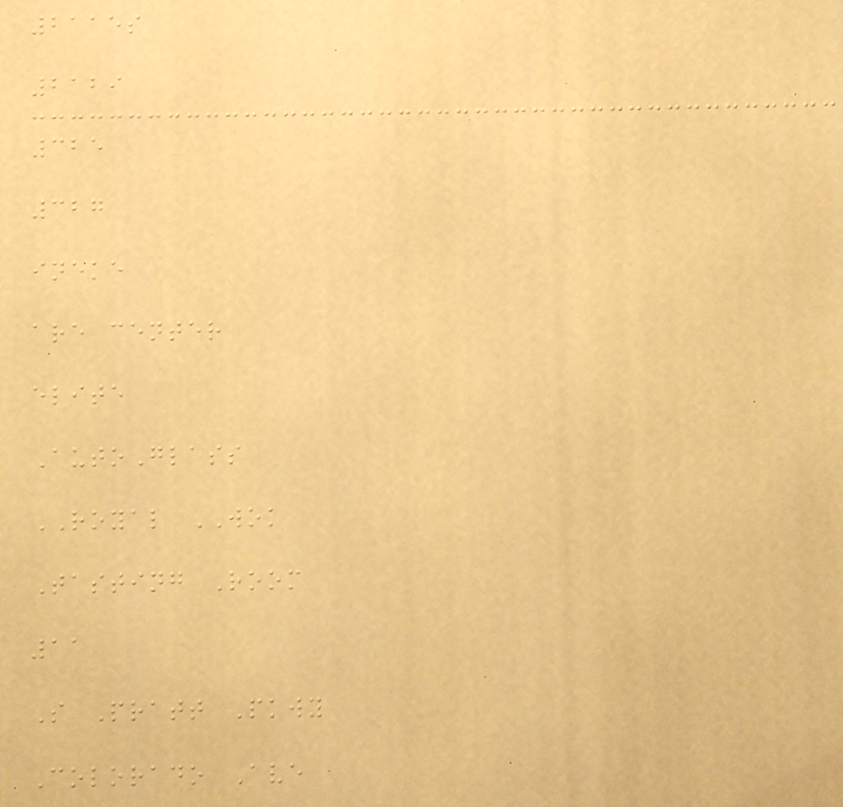2115s
2129
325
327
ineke
are center
elite
AutoGlass
ROYAL WOK
Tasting Room
11
S Pratt Pkwy
Colorado Ave
